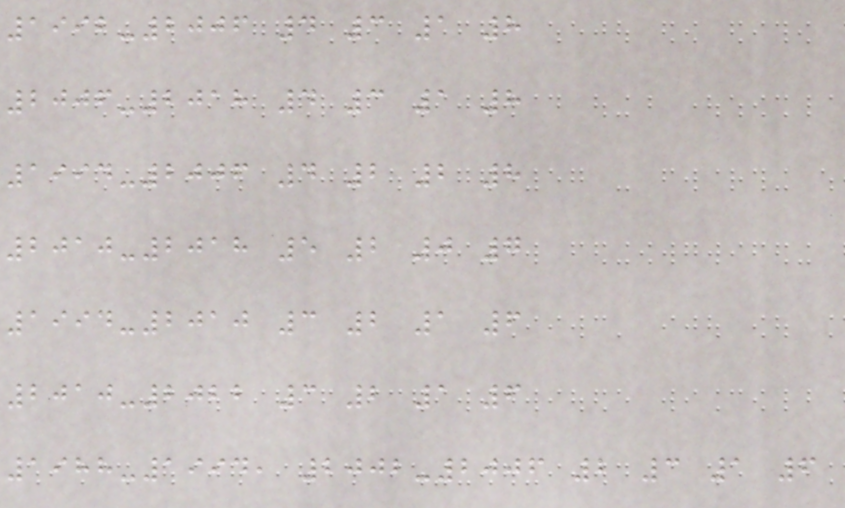1992-2006 4 3 1 8
2006-2018 4 3 1 8
1994-2006 4 2 2 8
2010-2018 5 2 0 7
1994-2010 3 2 1 6
2010-2022 3 2 1 6
1988-1994, 2002-2006 2 3 1 6
